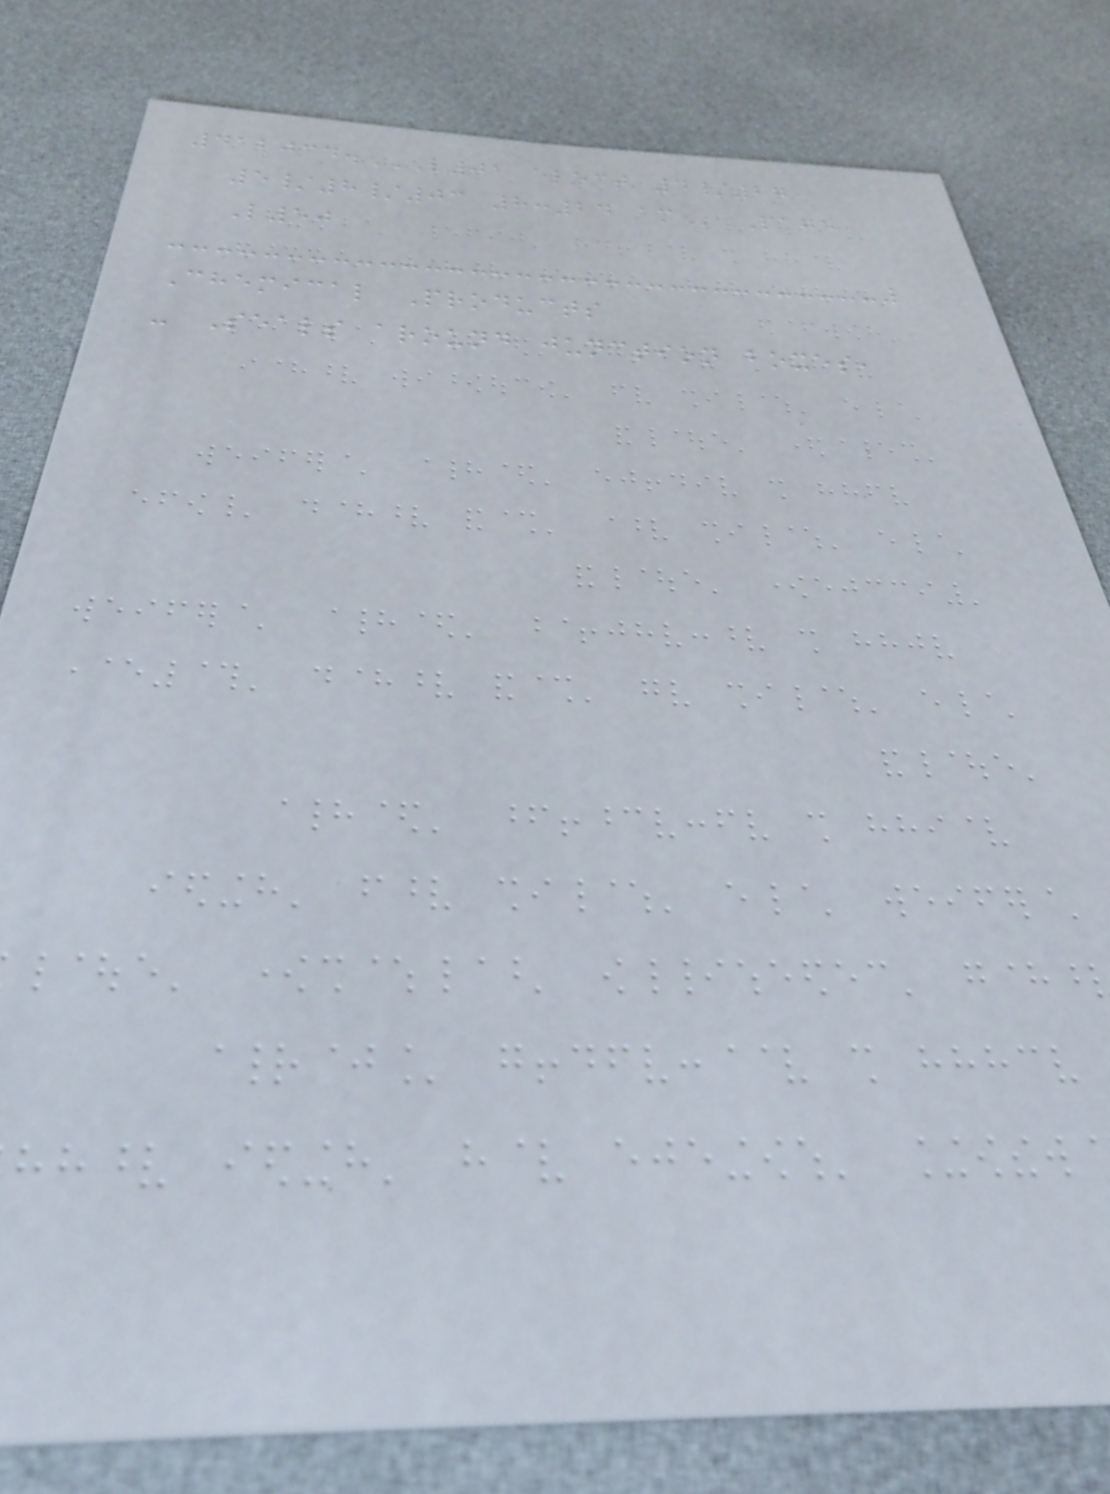412034.L01 ELECT 4/27
5/8/03 8:24 AM Page
L50
Chemical Products
- Seals around junction boxes,
